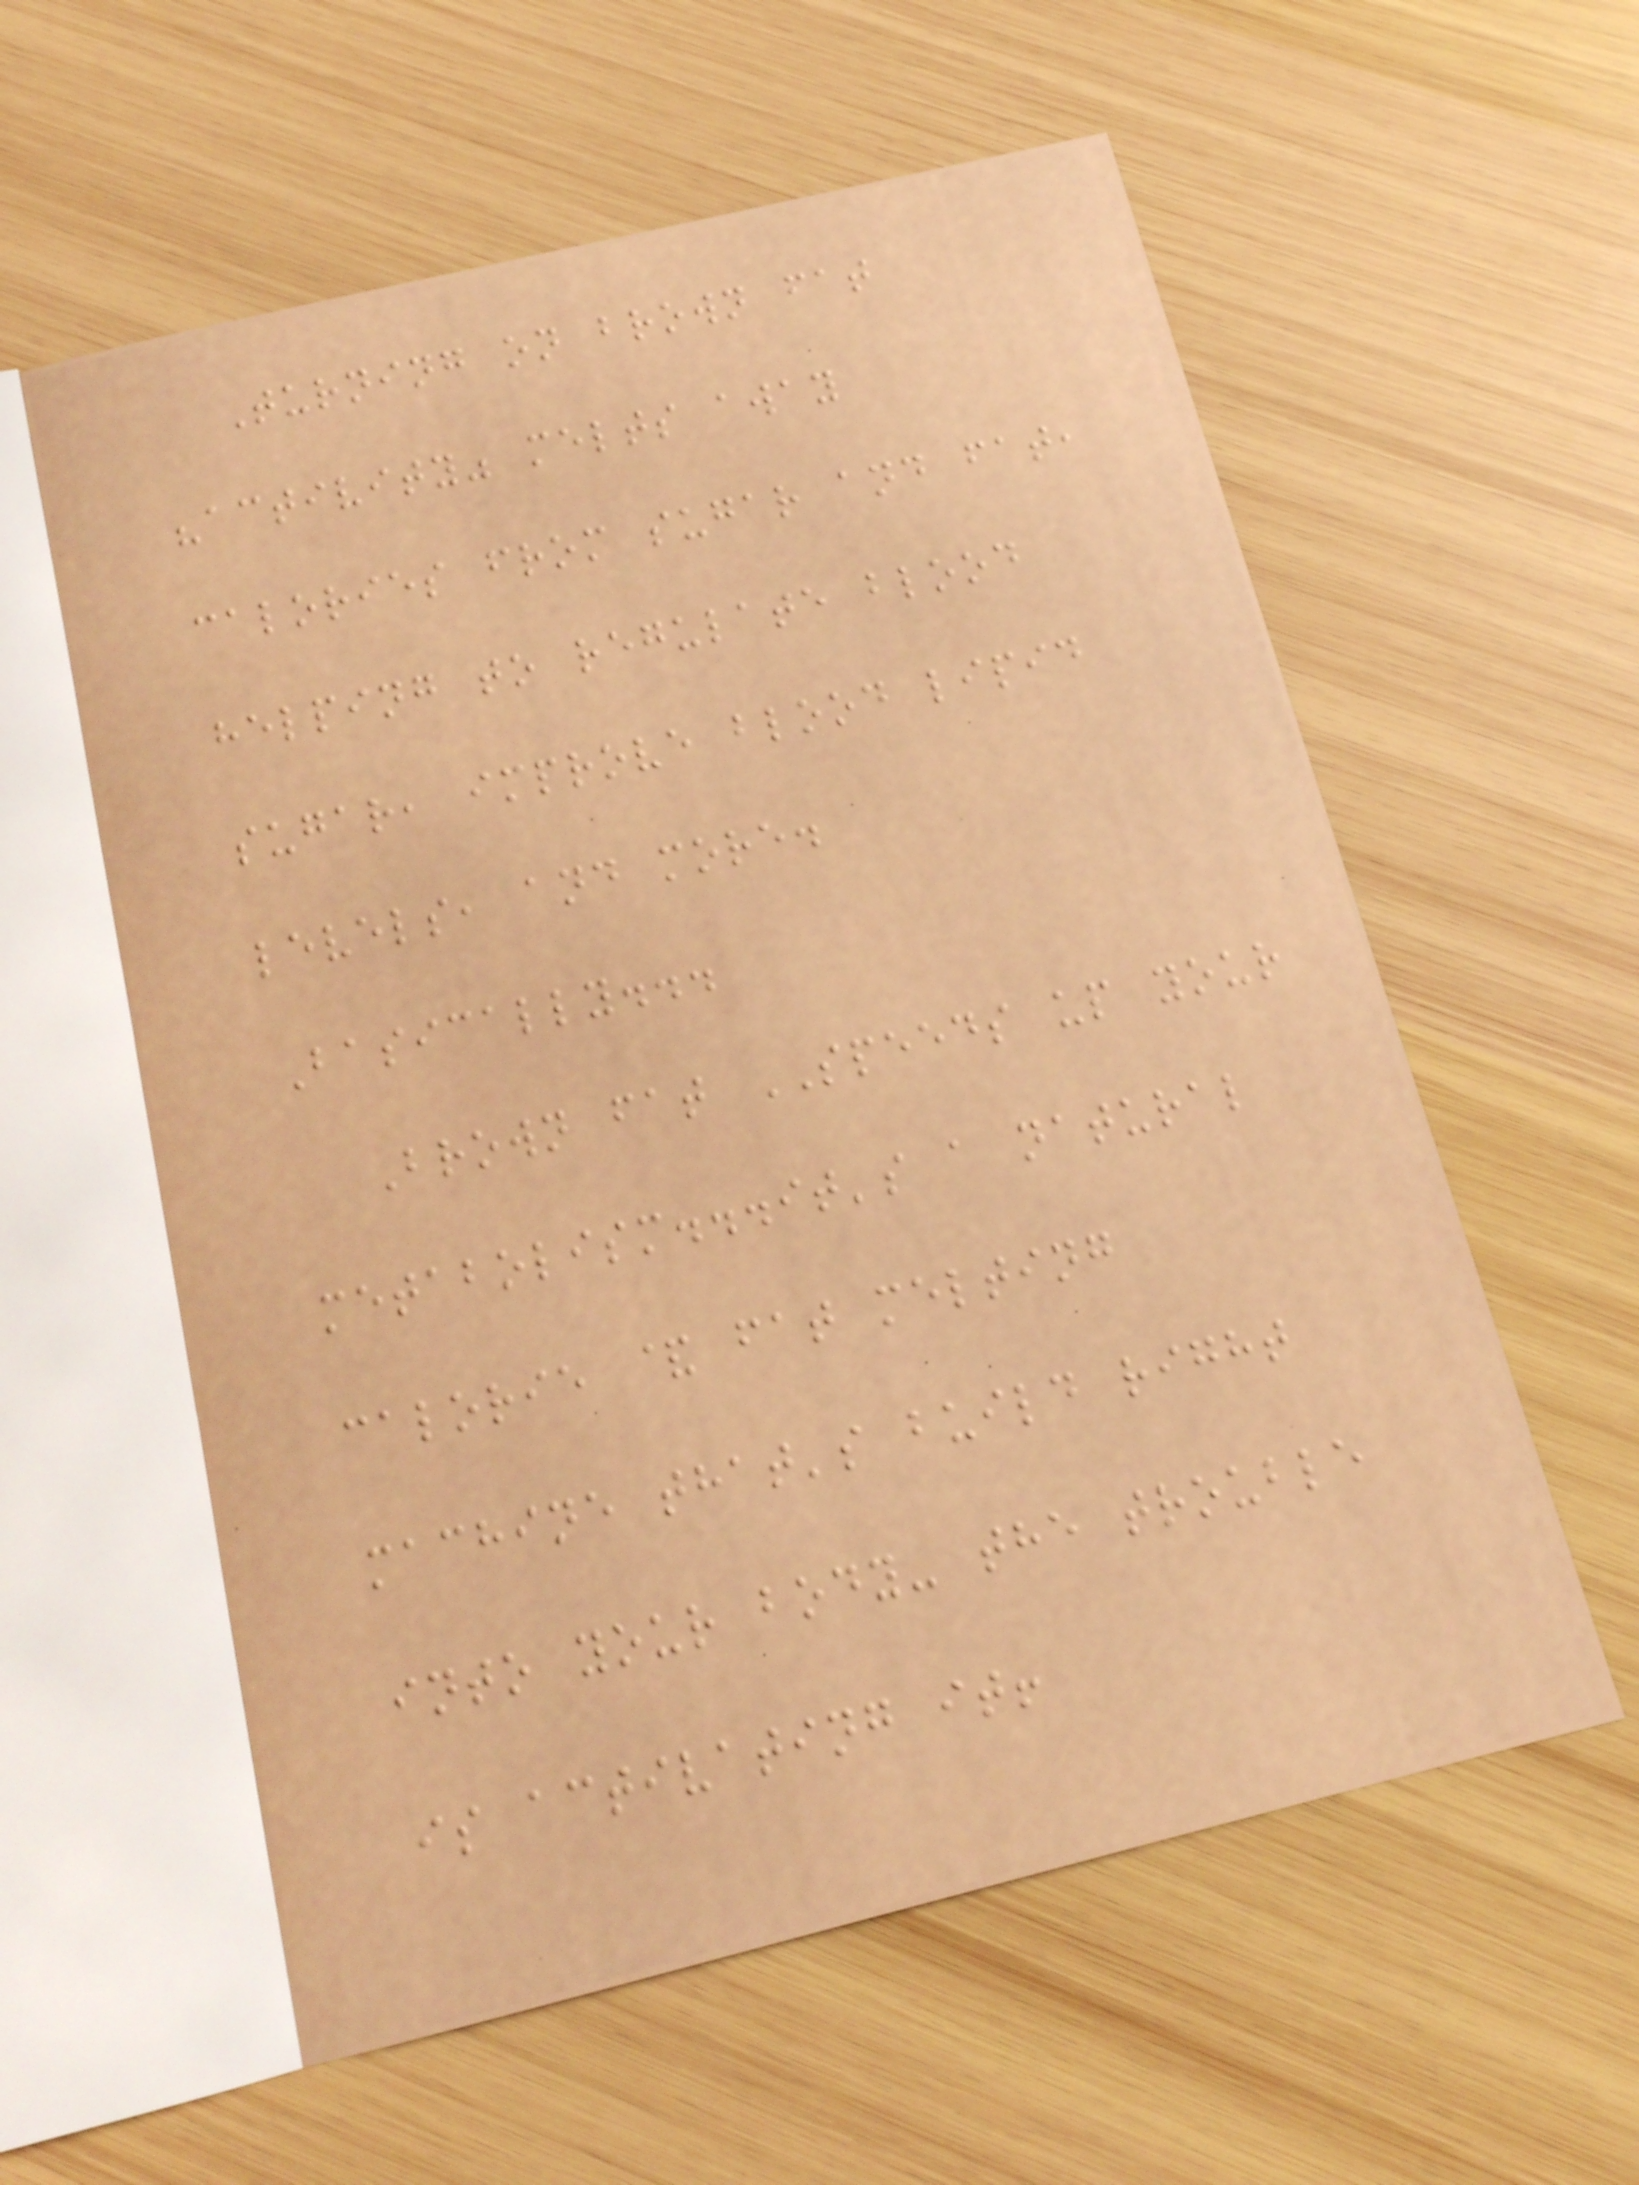Turning on brown fat
"activity" melts away
calories from sugar and fat,
helping to regulate blood
sugar, improve blood lipid
levels, and more.
Basically...
Brown fat SPEEDS up your
metabolism...it's a natural
calorie & fat melting
machine that's build right
into your body- the trouble
is activating it!
